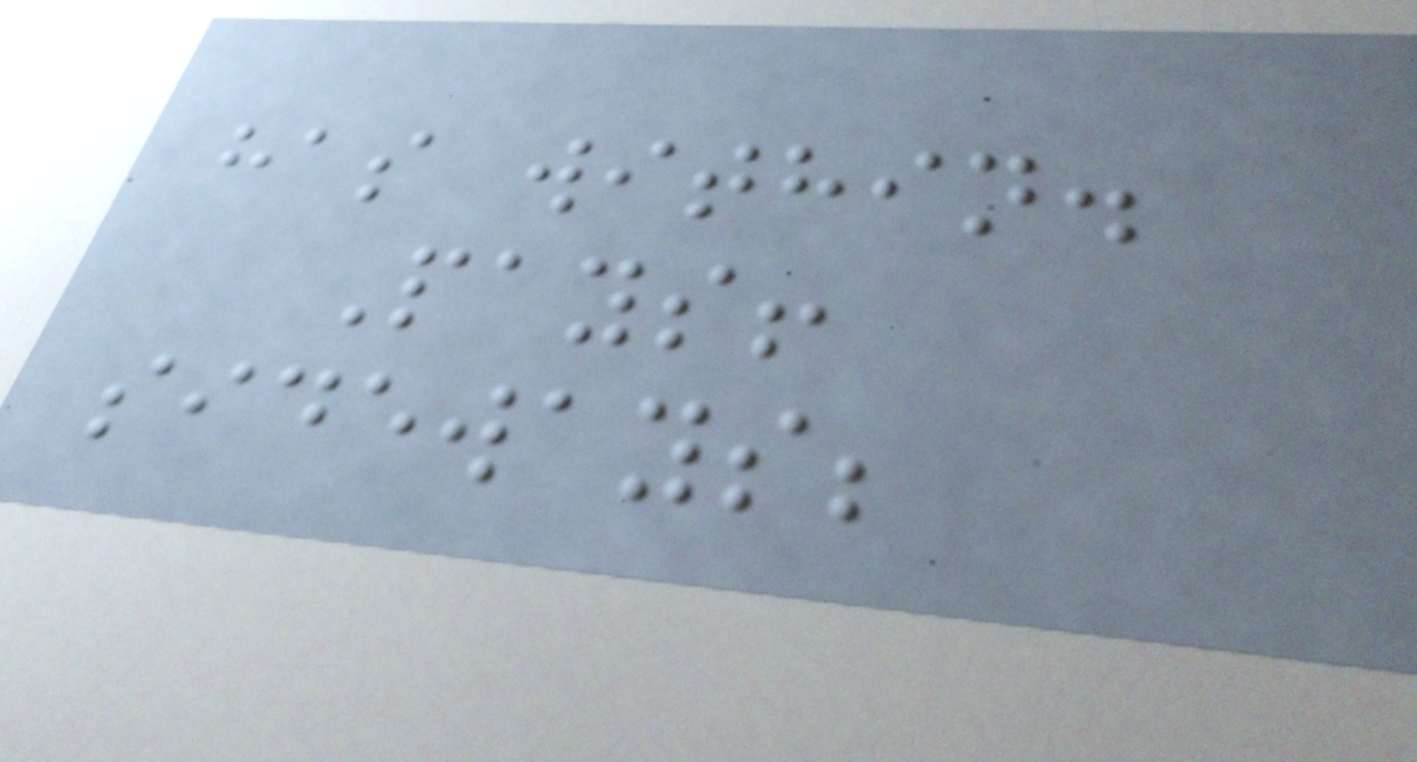has within.
Pays!
sideways;
